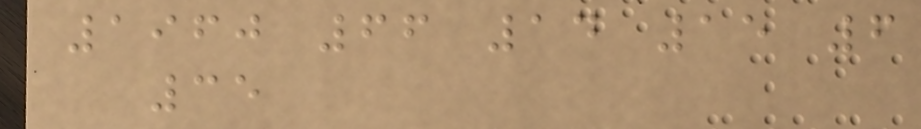1960 66 14 15 6
35
